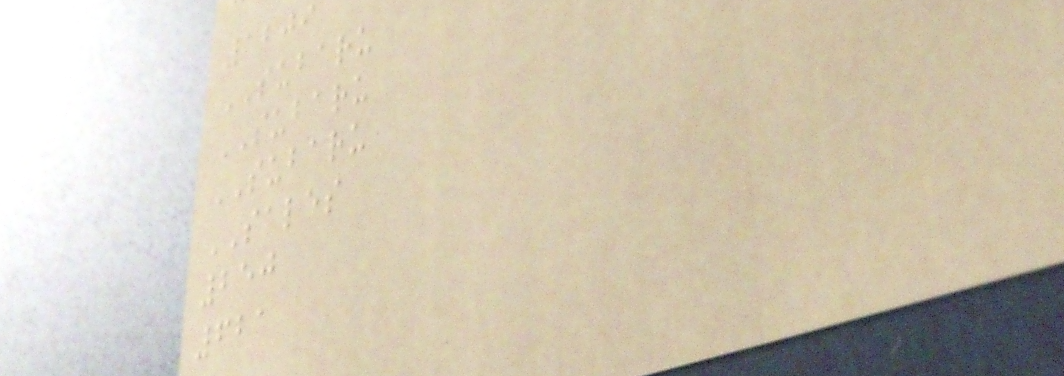1209
SUBARU
SUBARU
SUBARU
SALES
250
621
